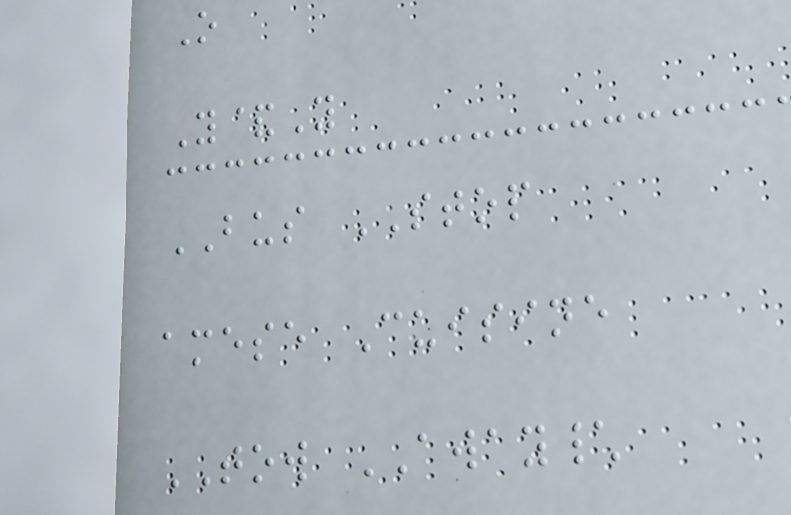O
Y&Y
BUS STOP
amese Cuisine
TOW AWAY\
